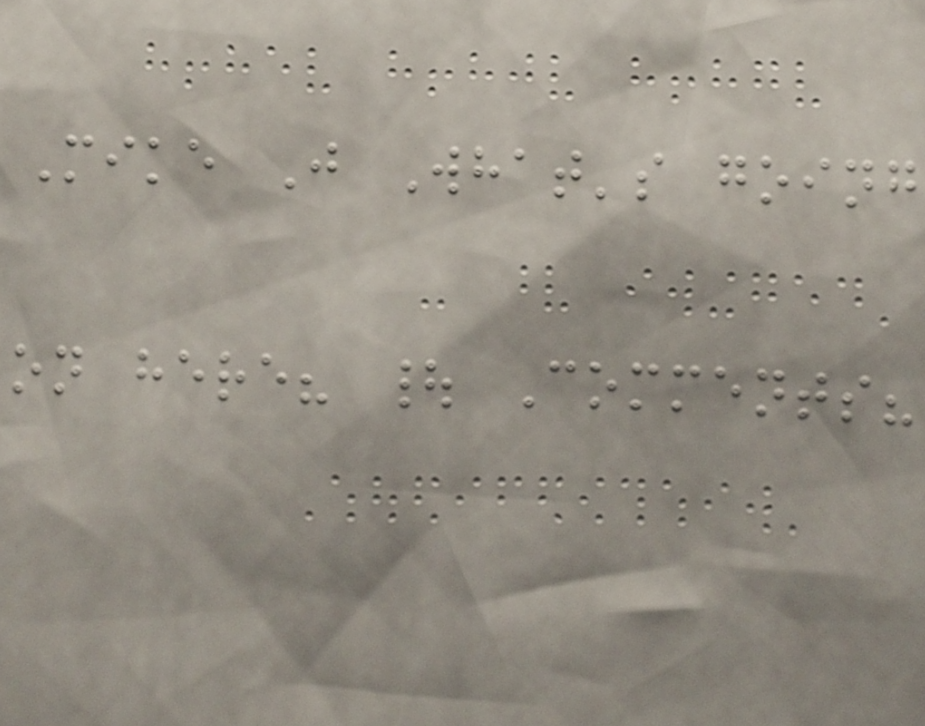Mike J What's going
on here? | Comments?
